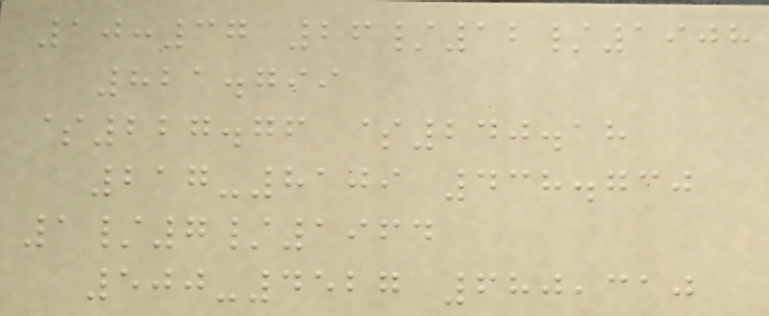10:37 26/12/1908
821.799
$227.76 $240.18
217-8109 438.730
1/7/1964
500-4527 680,310
